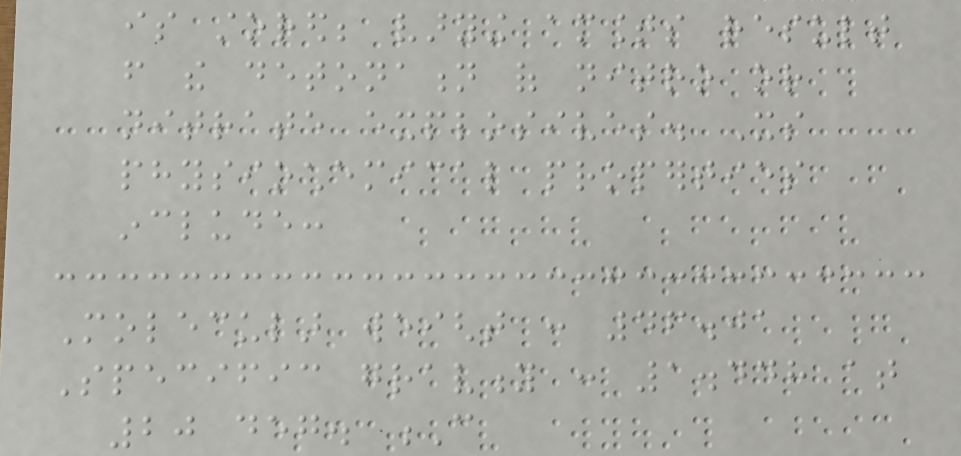is stored; varying amounts result
from the detonation of nitro or
nitrate explosives. Its
physiochemical properties
include:
Molecular weight : 46.01
Specific gravity : 1.448 at
20 deg. C
